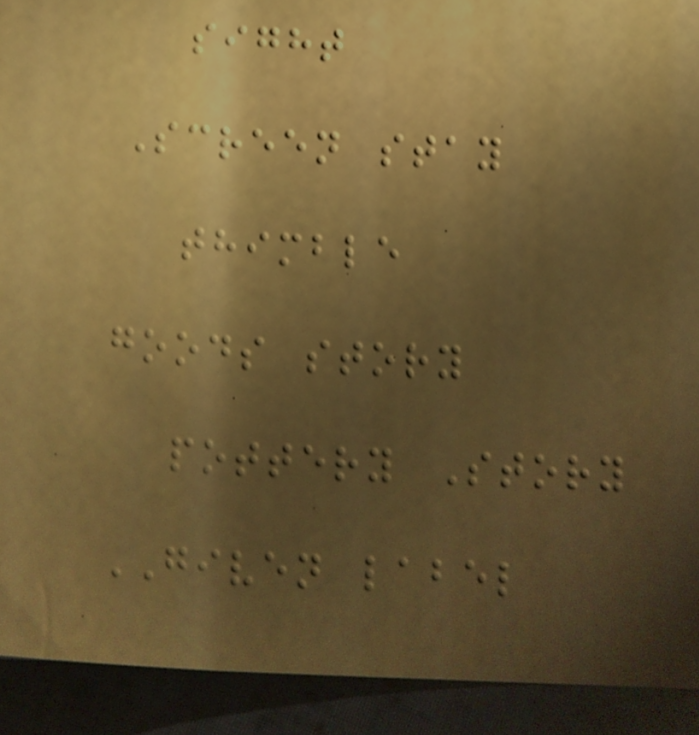sight
Screen stay
thimble
goods story
pottery Story
GIVEN label
